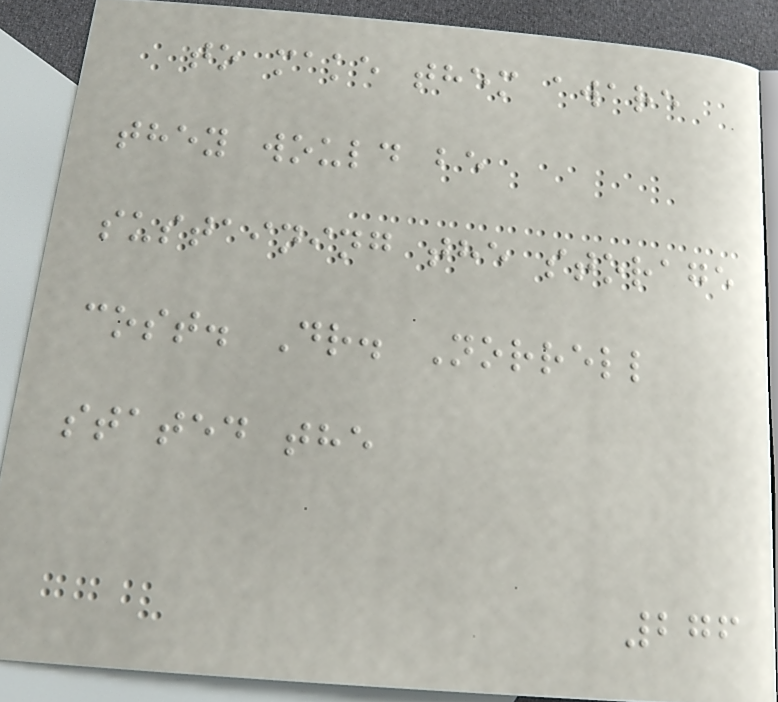to make them aware
they would be
sustaining the storage
cost. Dr. Norrell
stated the
276
